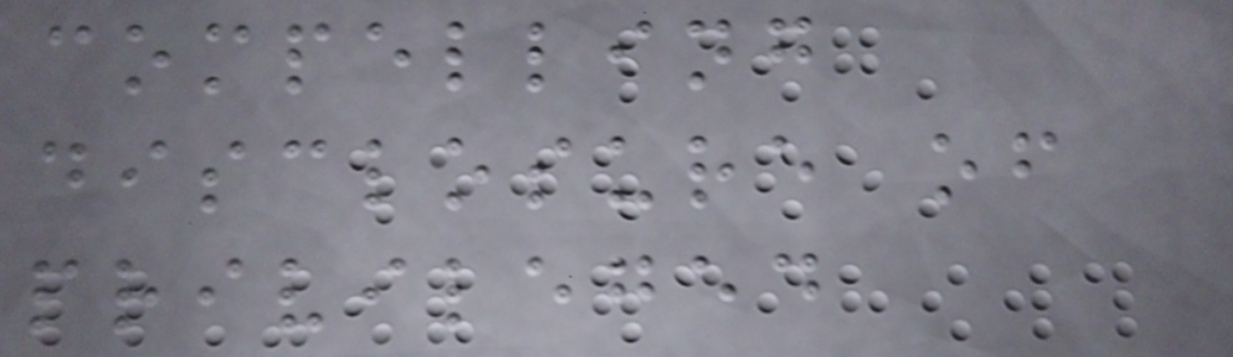compelling
disclosure of
privileged
